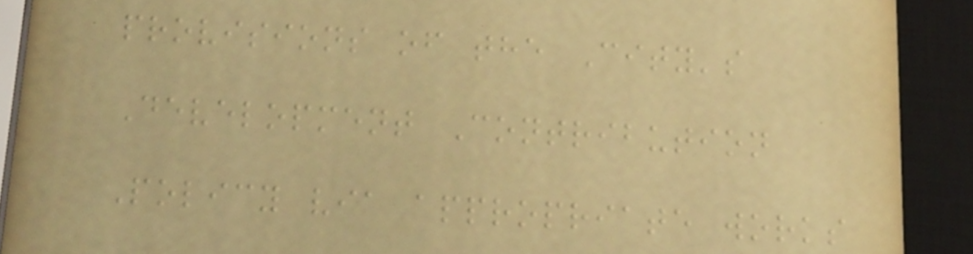provisions of the City's
Development Contribution
Policy via appropriate works
